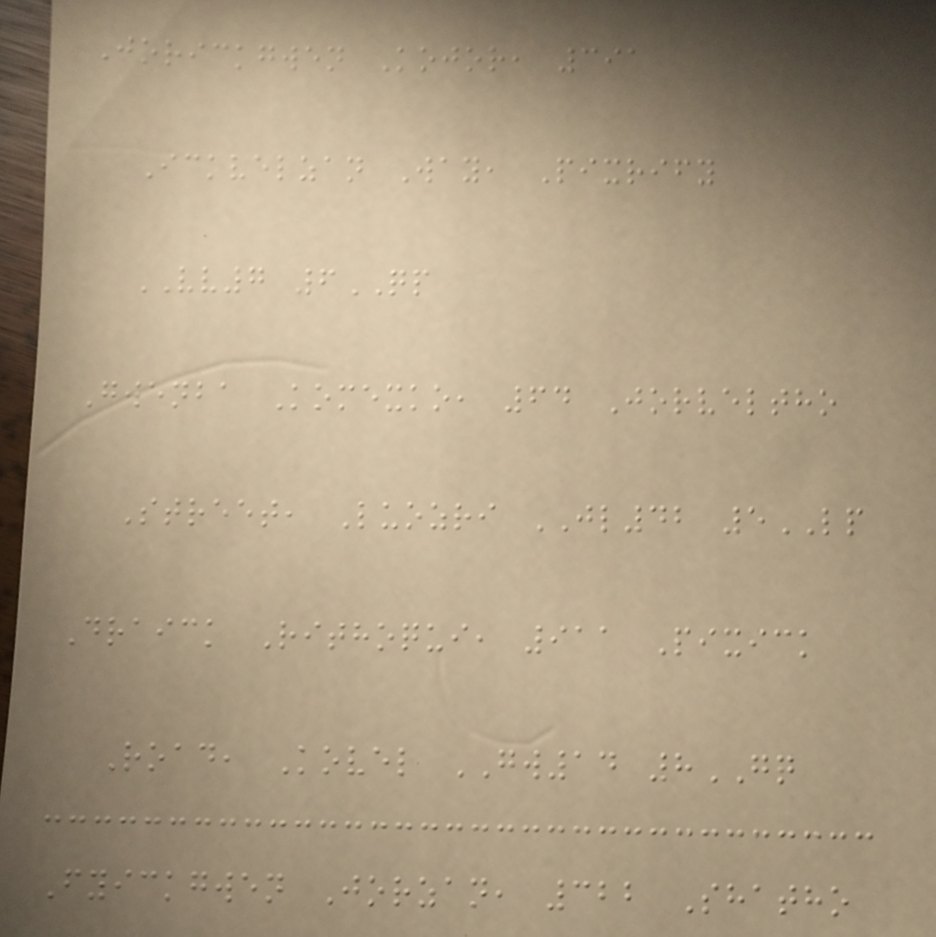Jorickgwen Kojor, 391
Ickvelzan Way, Pixrify
VV7 6QP
Gwenba Komexko, 64 Jorveltho
Street, Luozri JL42 5LP
Draick Rithoqui, 911 Pixick
Road, Kovel GW14 8GQ
Fyickgwen Jorzan, 322 Shatho
